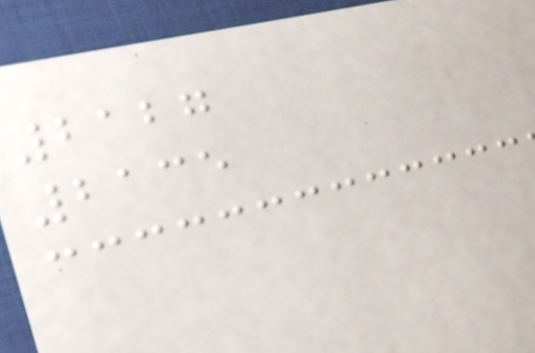2127
2135
